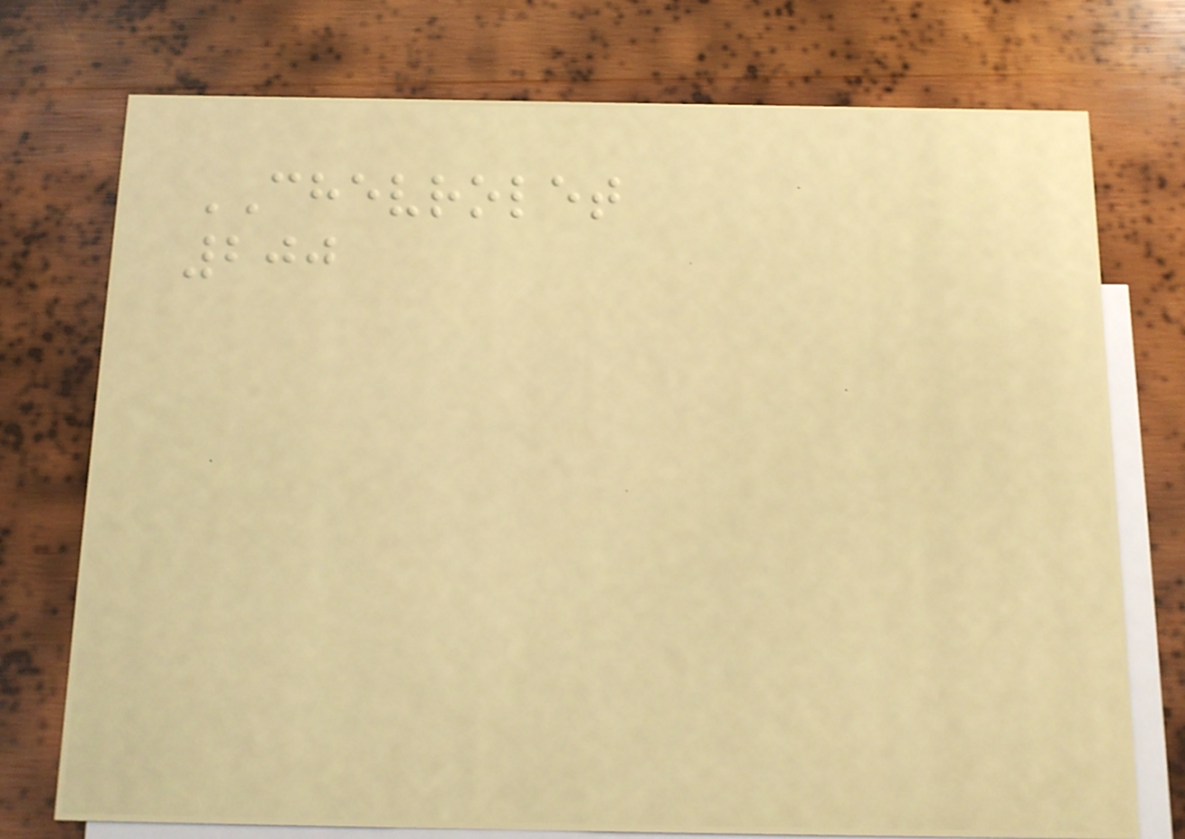CHEVROLET
200
